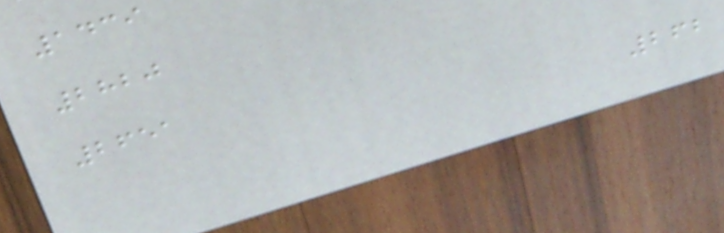1439
2820
2651
262
